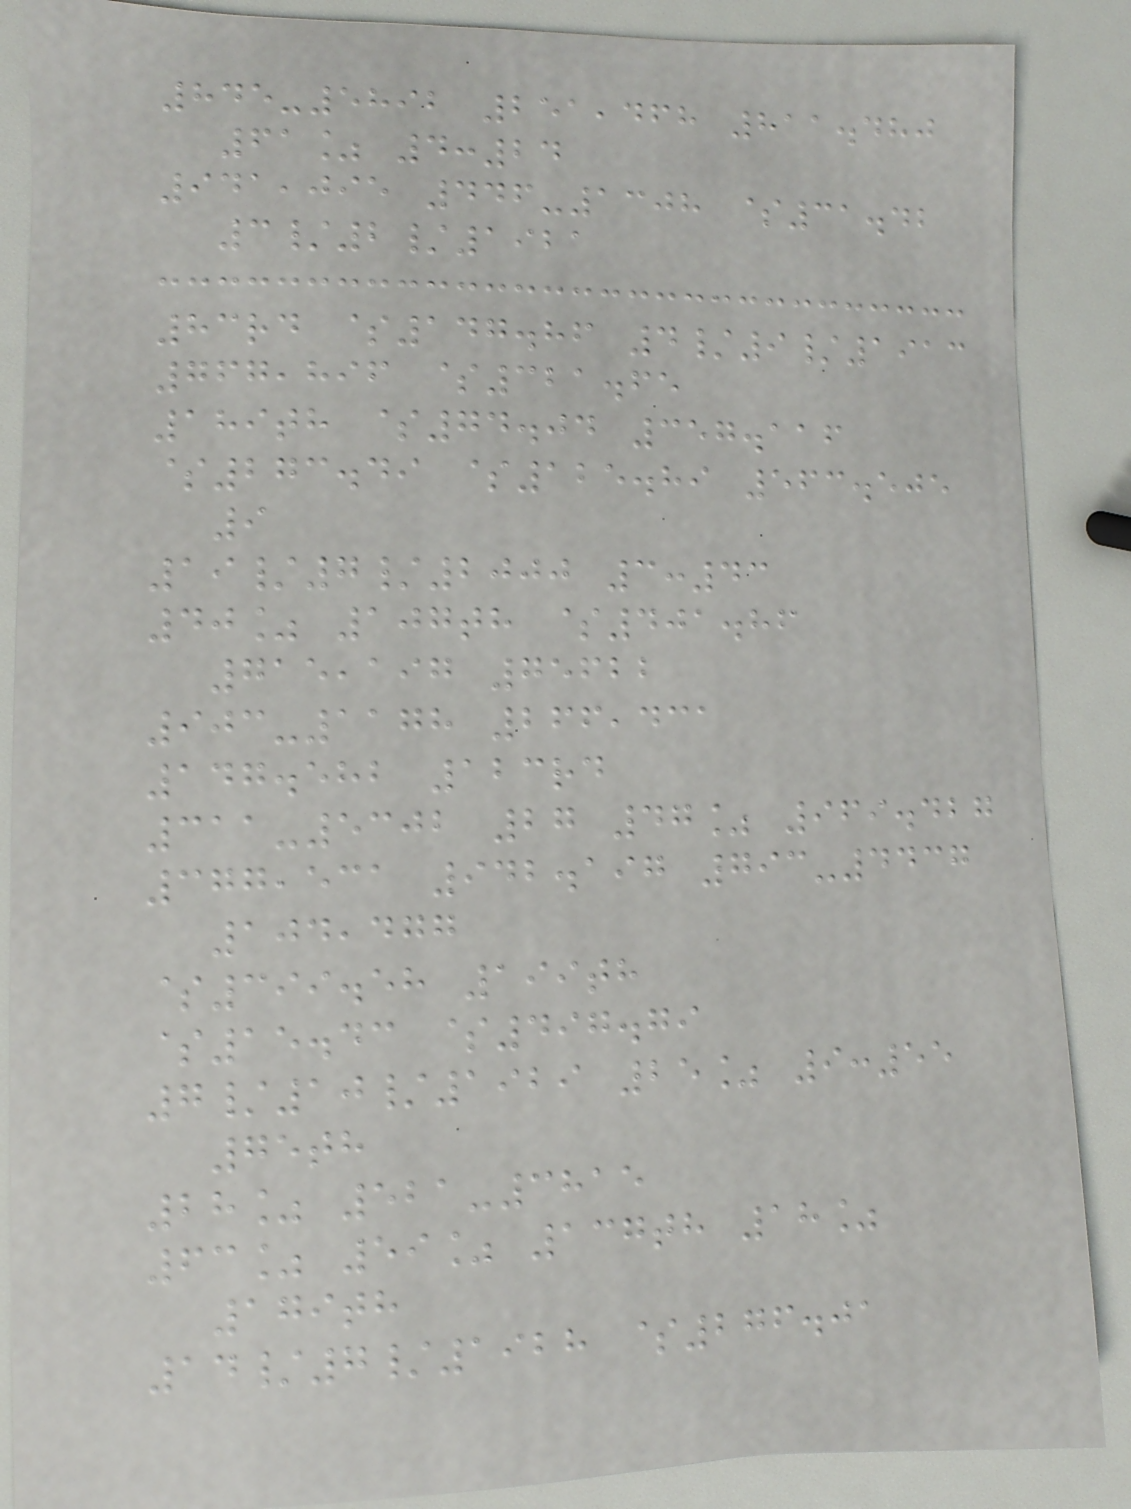845-5892 251,468 811.480
61% 4:24
941,095 446-1308 $31.42
3/2/1921
83rd $147.86 4/9/1913
767,896 $321.65
189th $74.04 357.116
$273.49 $125.89 563.505
9
19/7/2000 3:43
40% 107th $401.86
715,197 75622
903-1178 266,431
147.582 123rd
311-5302 27 47% 969.427
377,531 942.197 793-4437
104,477
$399.58 199th
$15.43 $497.79
7/10/1929 25% 9:55
75th
28% 521-3815
63% 59% 137th 18%
179th
14/7/1928 $276.01
